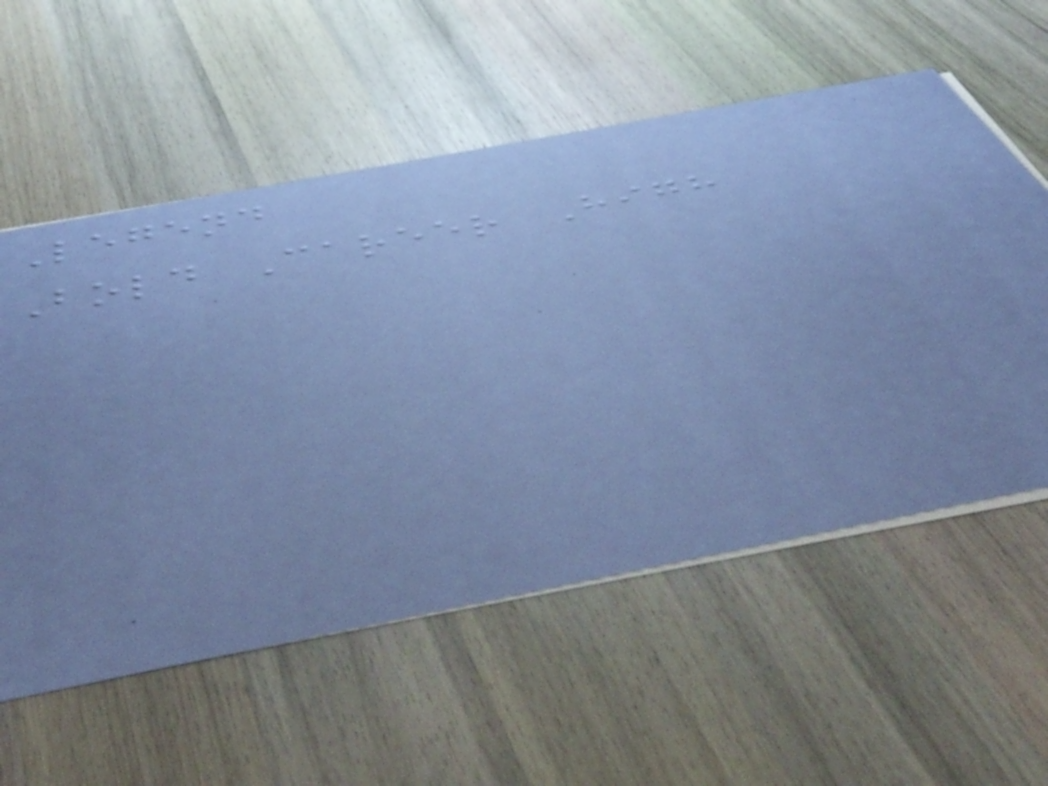Legend
Bold Career High
